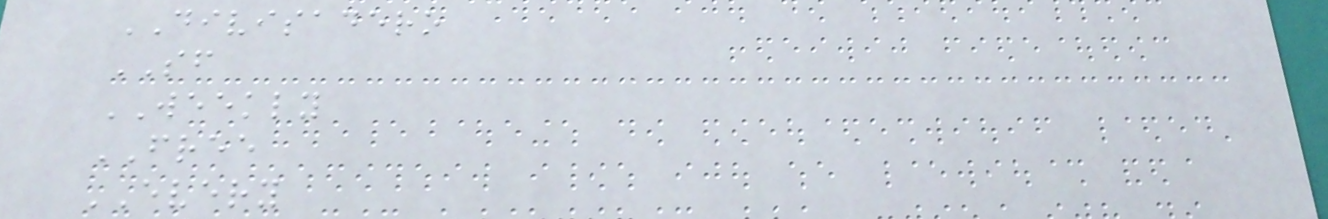DIVISADERO
SF
WEEKLY
FREE
EVERY
